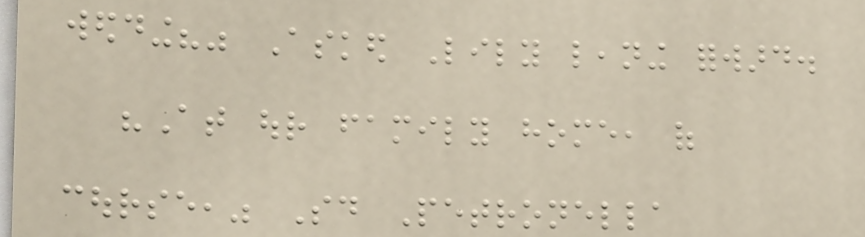wedding?" Asked Lily leaning forward.
"At our family home, of
course," Said Petronella
